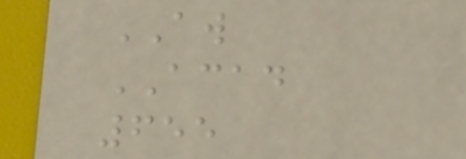AW
ACAD
655
